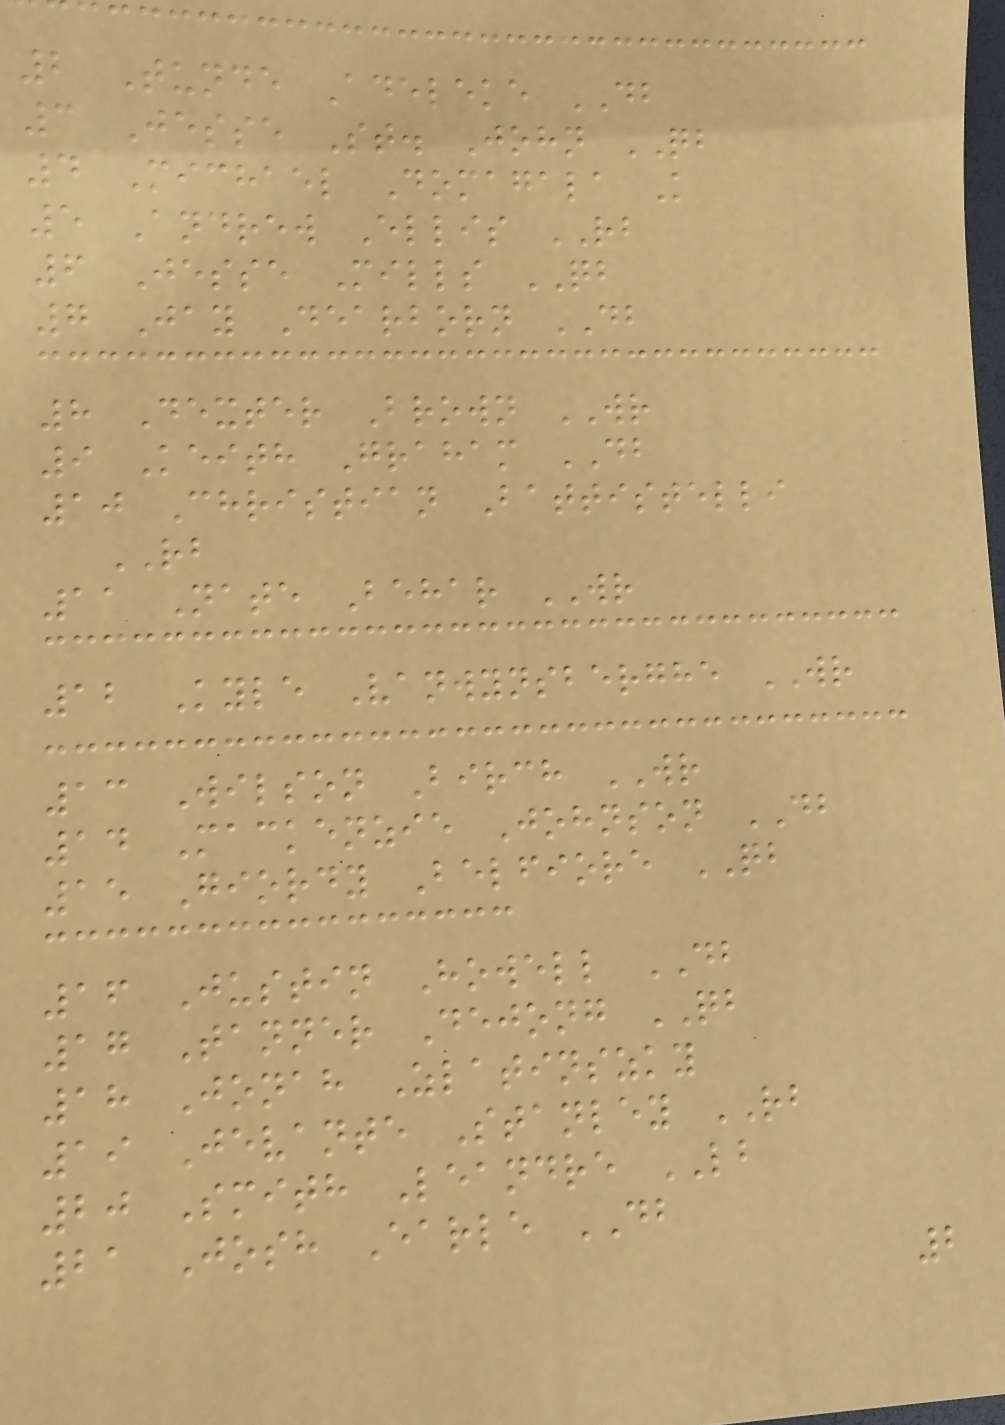2 Tunde Adeleke DB
3 Jesse St. John QB
4 Michael Domagala K
5 Andrew Ellis RB
6 Jesse Mills QB
7 Jay Dearborn DB
8 Dexter Brown WR
9 Keith Graham DB
10 Christian Battistelli
RB
11 Nate Behar WR
12 Kyle Vanwynsberghe WR
13 Wilson Birch WR
14 Mackenzie Johnson DB
15 Giordy Belfiore QB
16 Justin Howell DB
17 Tanner Dejong QB
18 Jonah Zlatinszky
19 Jevante Stanley RB
20 Smith Leandre LB
21 Josh Earle DB
2
